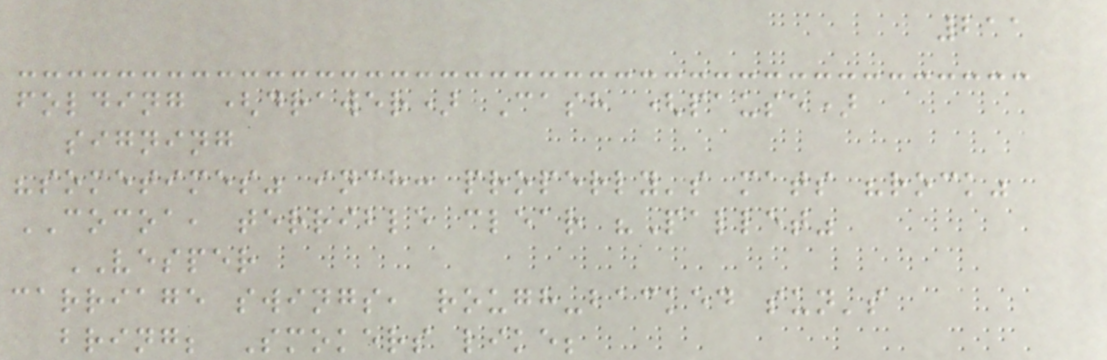211
folding (drawer) Cash (pause)
signing
"sometimes" inch: properly's mats "rock"
COCOA, terrible clear "Pallet"
VESPER
carriage swings, rough-backed sun's
bring; Smokers like;
